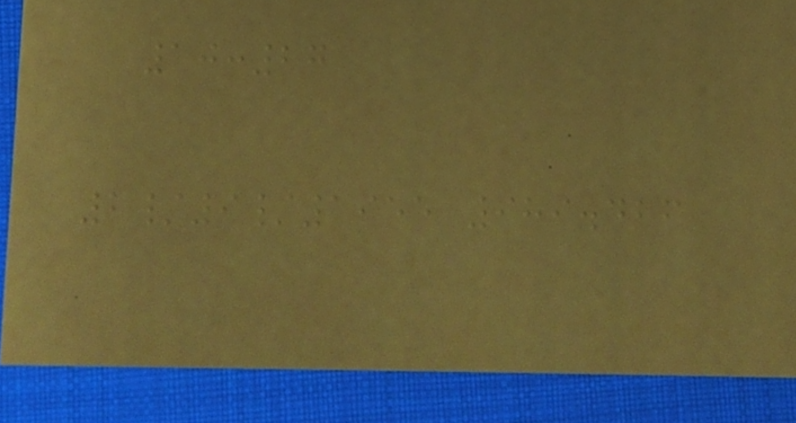10:27
2/9/1955 989.426
